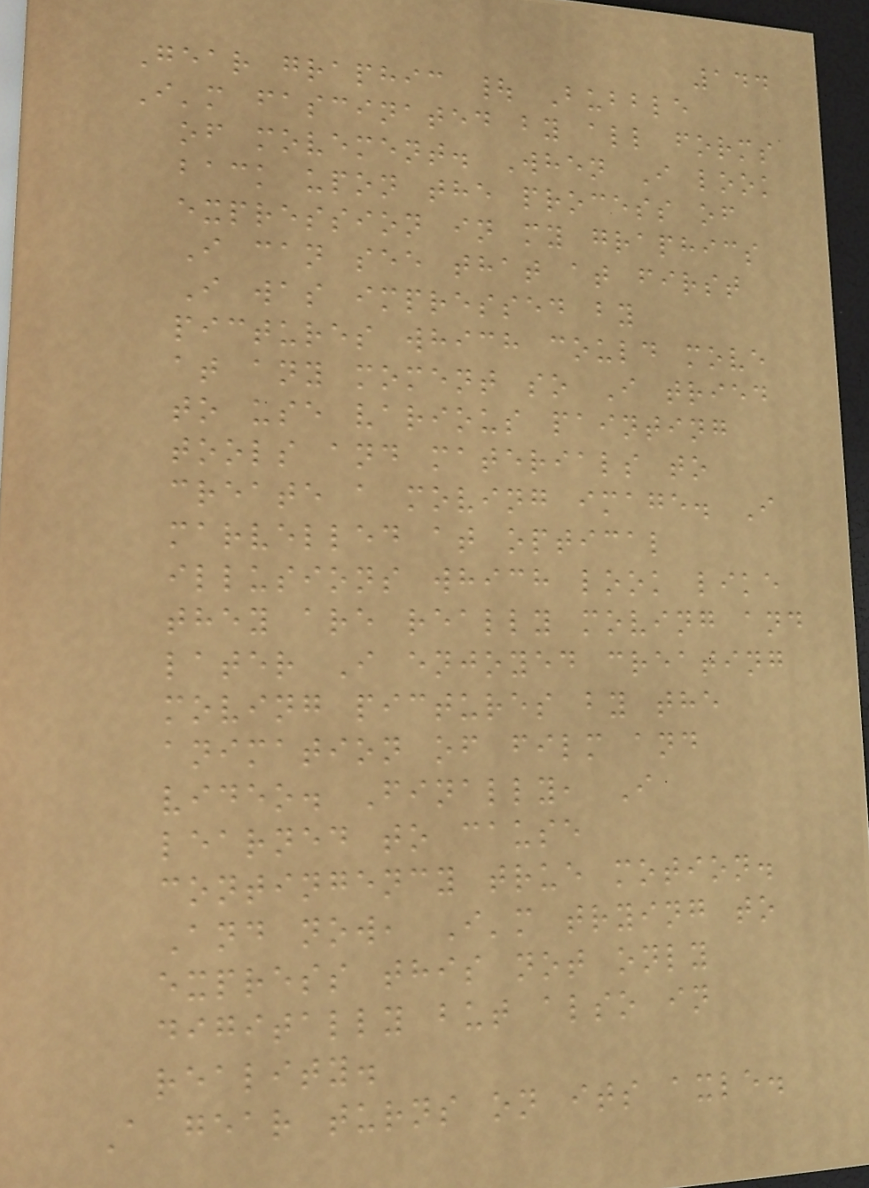144
Gear graphic | Bubble
I'm fascinated by all forms
of movement. When I look
back upon the process of
expression in my graphics
I can see that at first
I was impressed by
pictures which could move
at any moment so I tried
to use various painting
tools and materials to
create a moving image. I
marvelled at optical
illusions which look like
they are really moving and
later I enjoyed creating
moving pictures by the
animation of film and
video. Finally, I
learned to cause
contingency true motion.
And now, I'm trying to
express this not only
digitally but also in
reality.
A gear turns on its axle.
